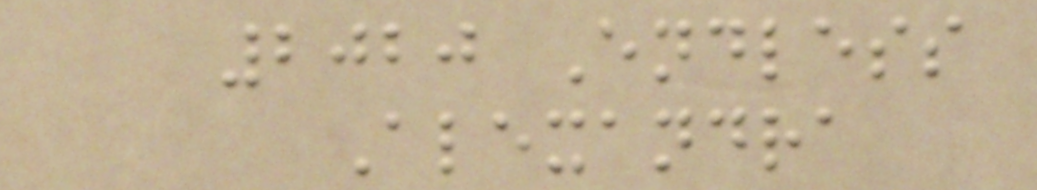2020 Endless
Alexandra
